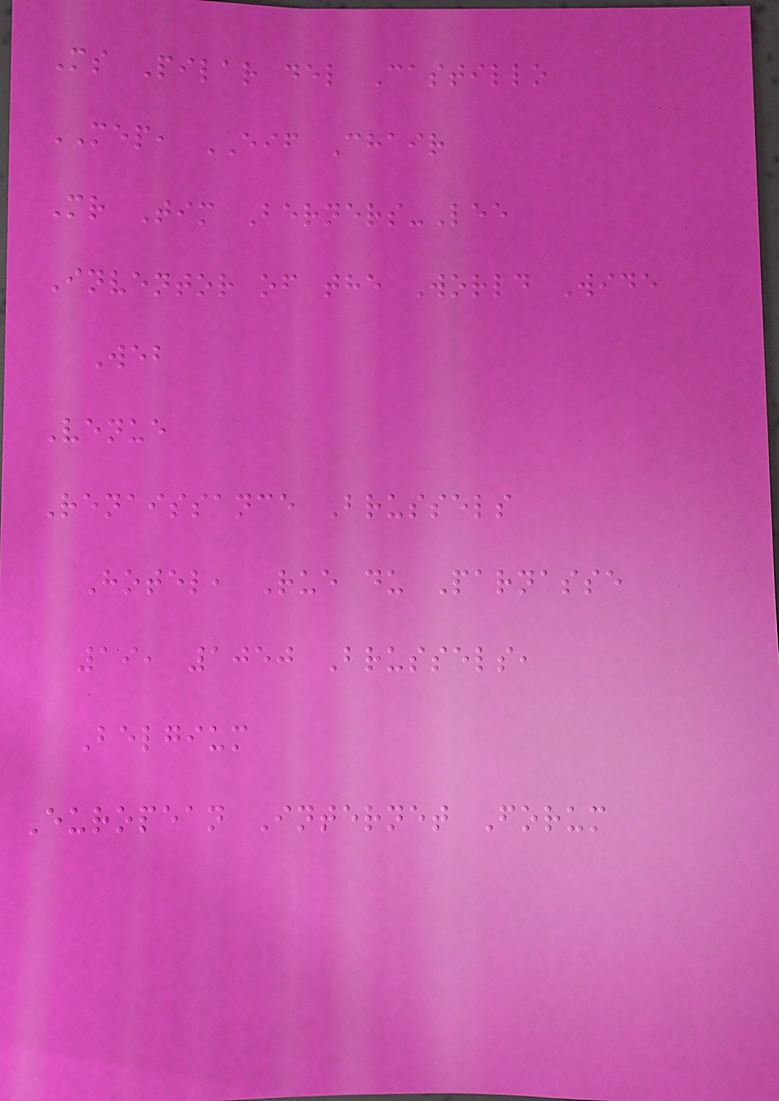Ms Pilar del Castillo
MEP, EIF Chair
Mr Tim Berners-Lee
Inventor of the World Wide
Web
Venue
Renaissance Brussels
Hotel, Rue du Parnasse
19, 1050 Brussels,
Belgium
European Internet Forum
